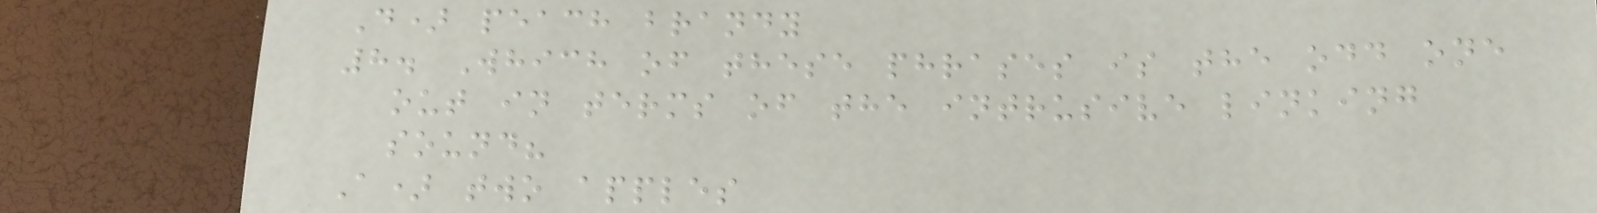D) peach brandy
8. Which of these phrases is the odd one
out in terms of the intrusive linking
sound?
A) two apples
